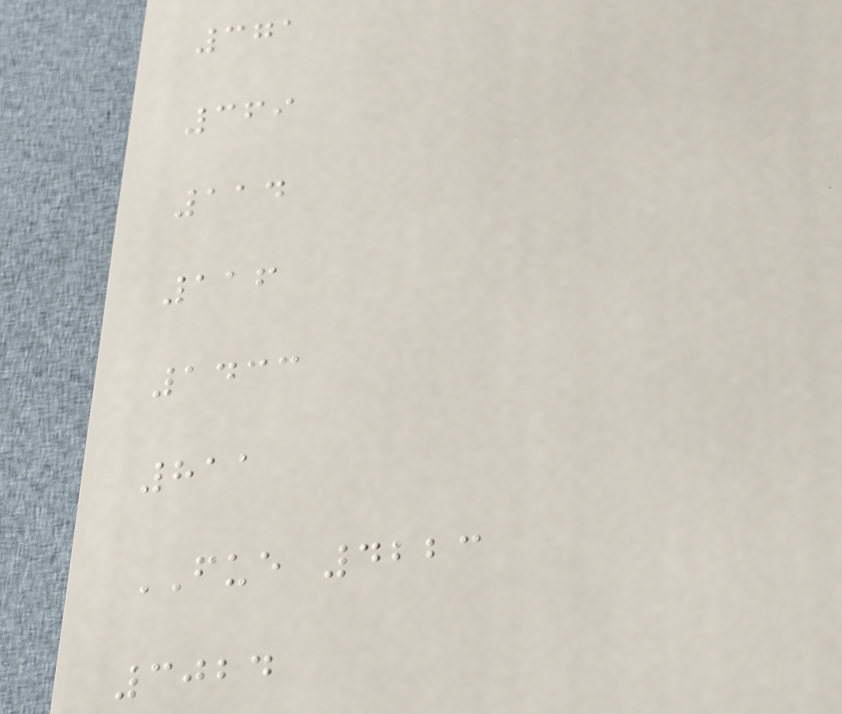371
369
114
116
1433
811
FUE 4223
3024
